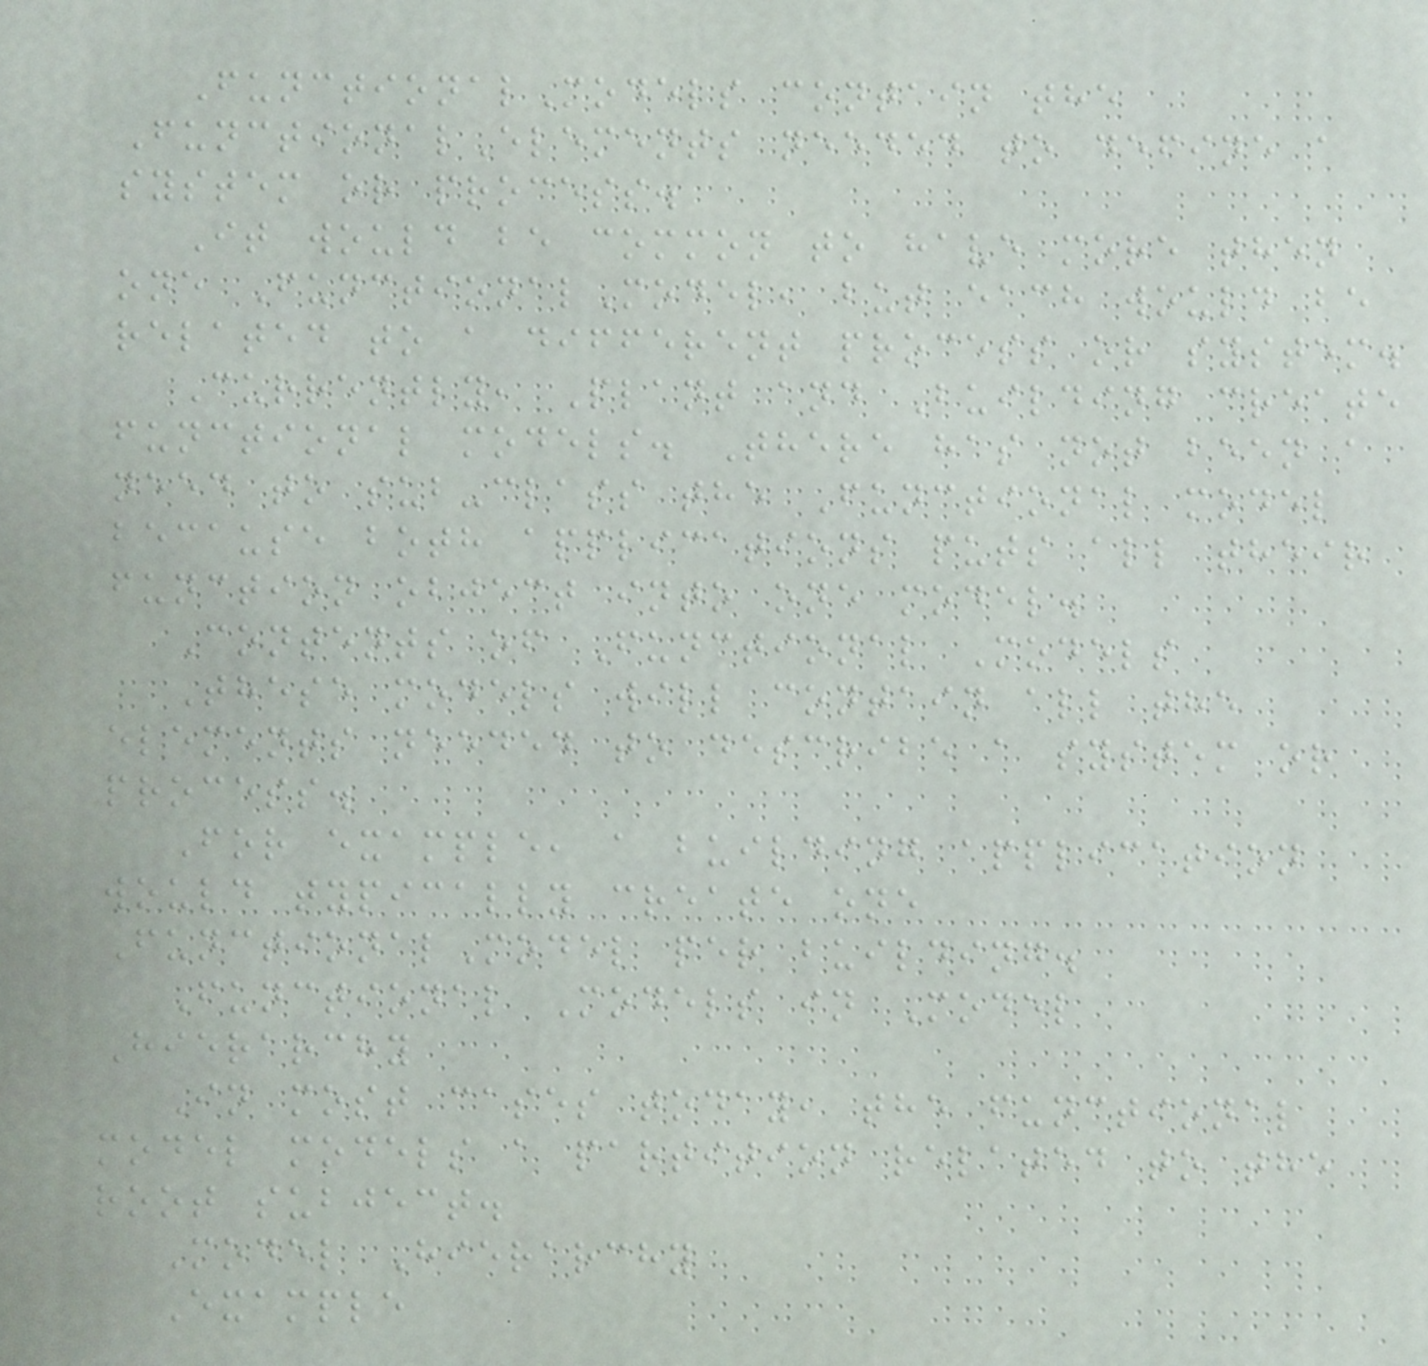FunctionalModels contain the
FunctionalElements needed to define a
system or process.
It would be common to have more then
one FunctionalModel, but each would be
related to a different process or system.
Currently, Plant and Building create
functional models. There has not been a
need to sub-class the Functional model
because both applications puts all their
function object into one model.
Contents of Functional Models
These models will contain all the
elements needed to describe a system or
process.
For example, a building application
would typically create one
FunctionalModel per building.
Functional Models in Model
Hierarchy
In most cases today, the functional
model models a partition related to the
root subject.
Model Hierarchy
Example
